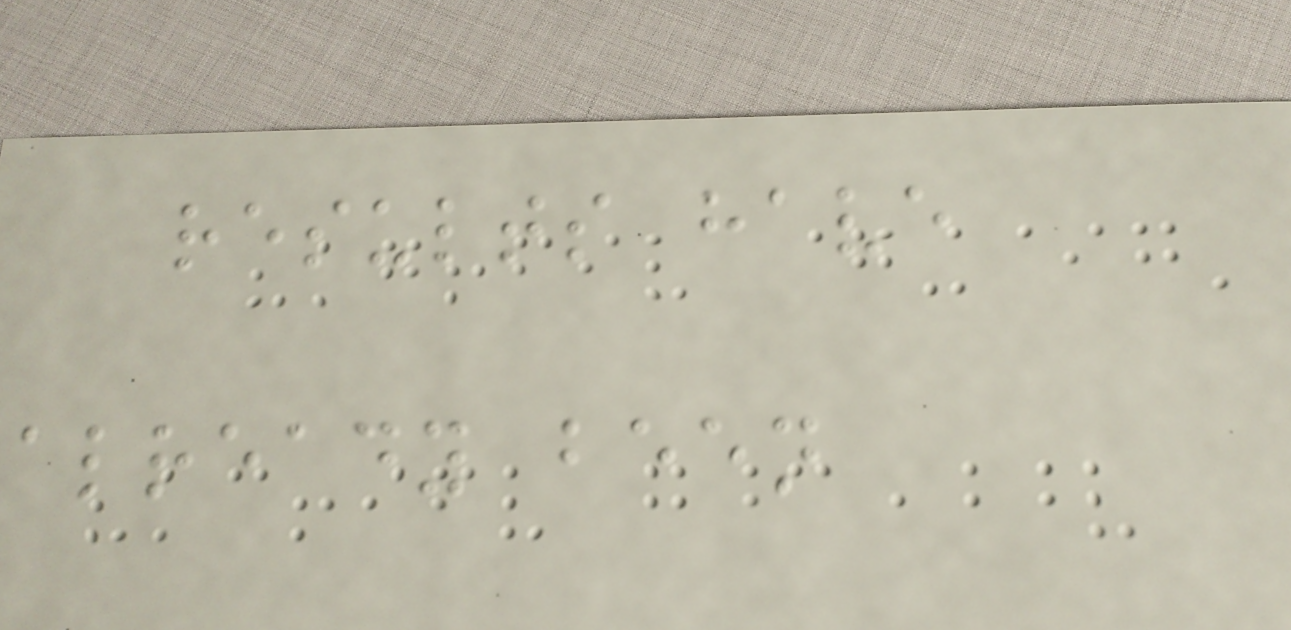results have
already been
